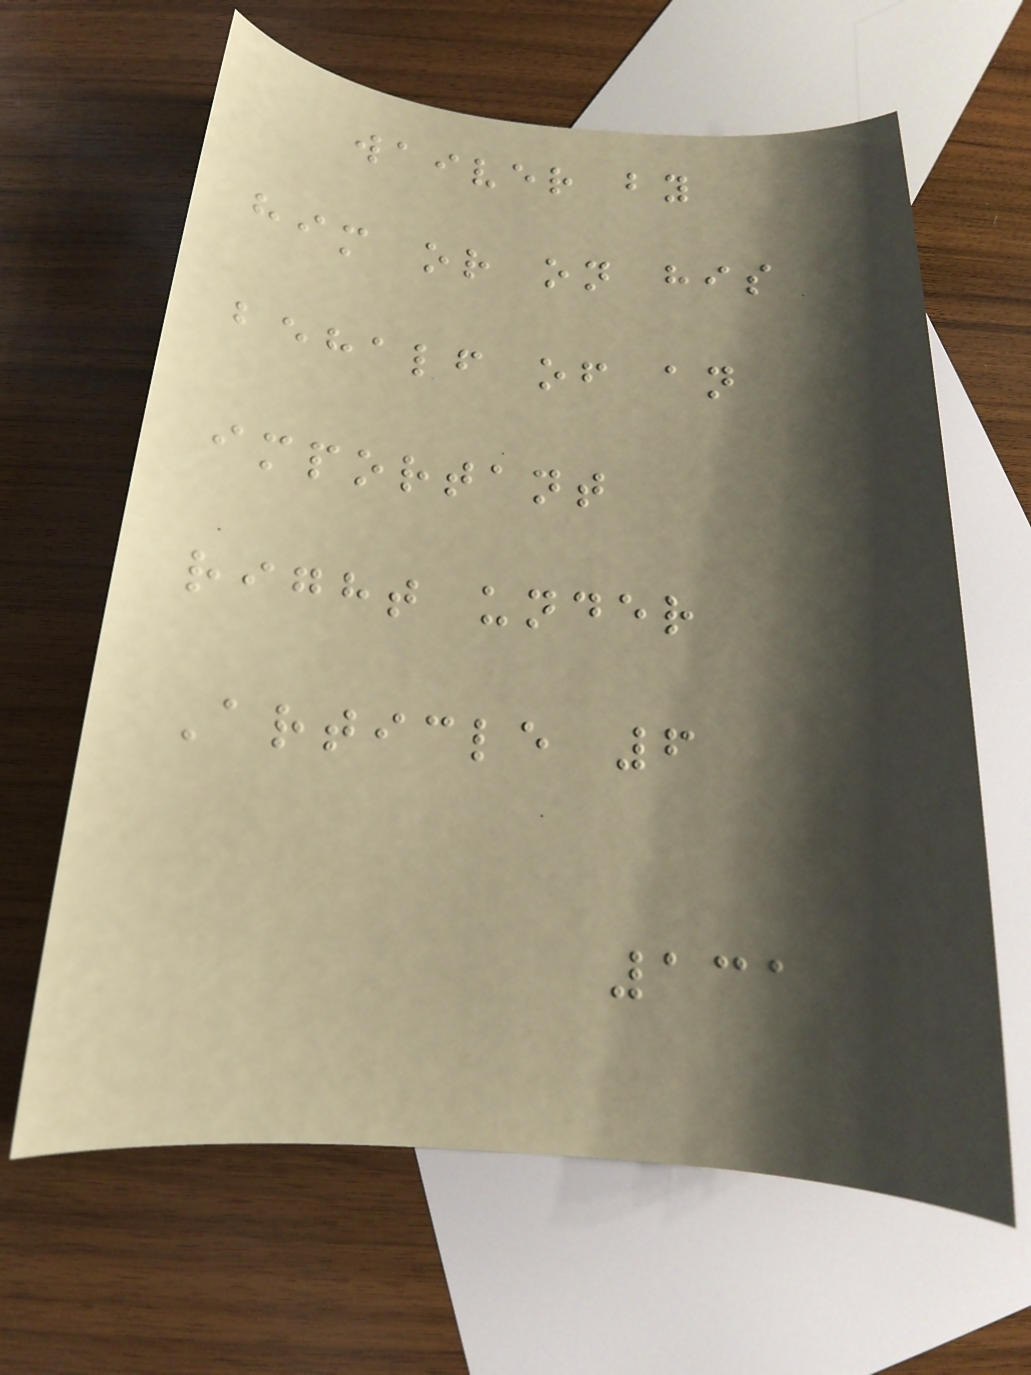waiver by
him or on his
behalf of an
important
right under
Article 6
131
